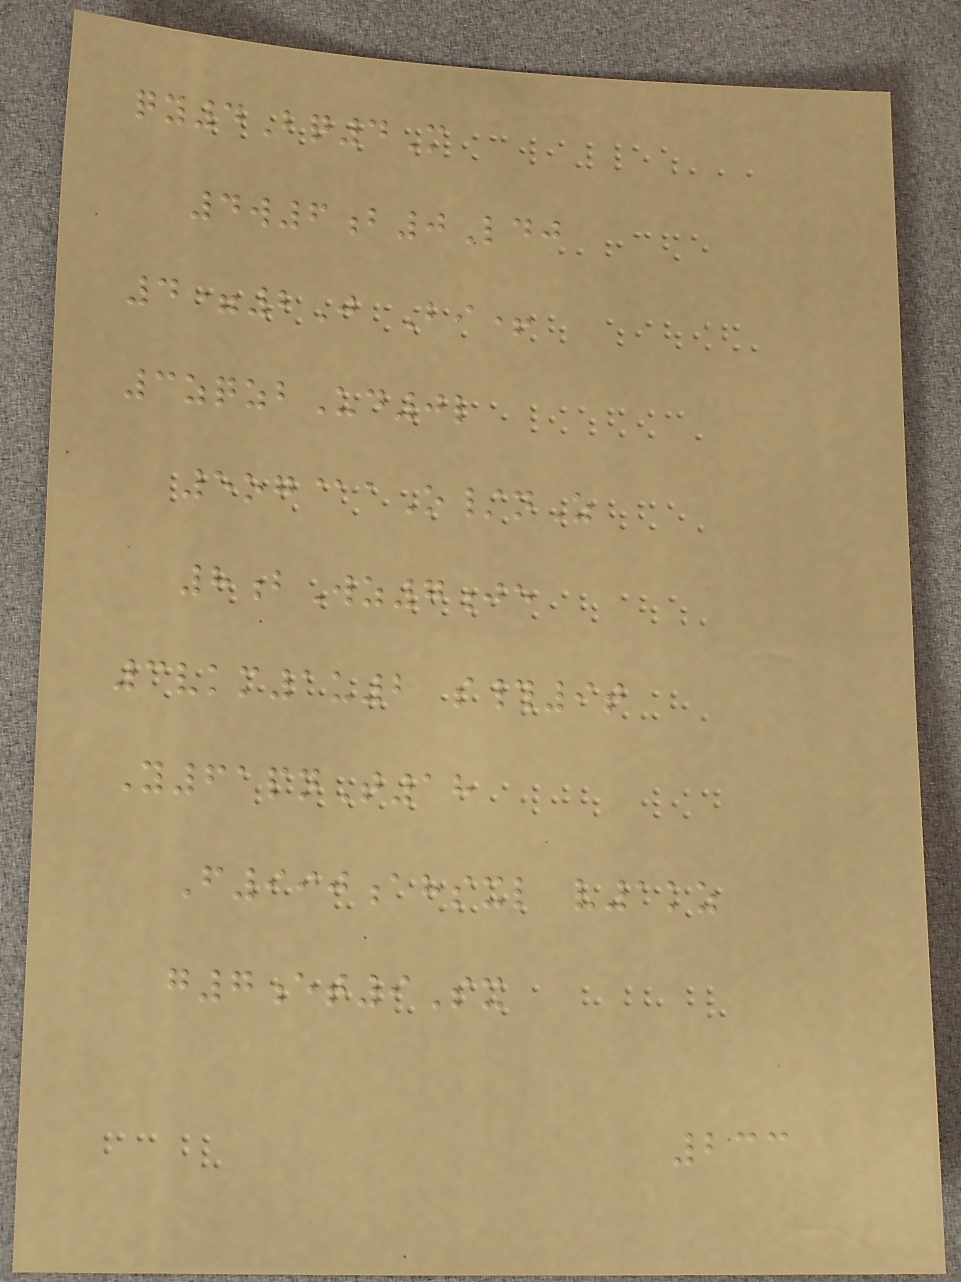qy4Bq4M
4w6b0Ldj
4=2J Bi+
3zqzbUd0l
5og@aO/nZ
8bWz7je
3vkm1u2 s#9t
Y61pnT18
F990ahsxl v1kz
g7et9Sx
233
